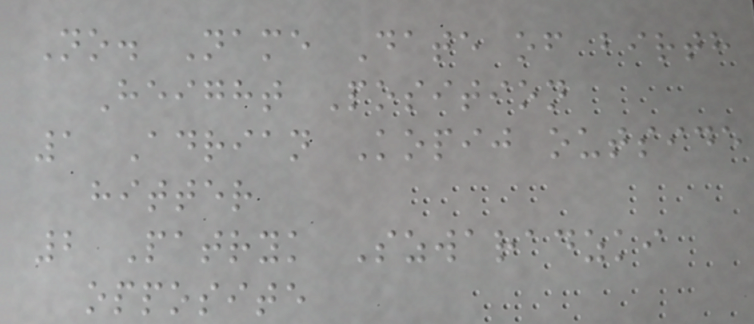No. Name Date of birth
Height Position
1 Adrian Kopij outside
hitter
2 Patryk Szwaradzki
opposite
